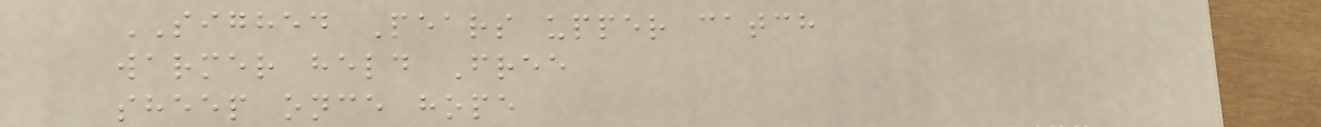SIGHED Pears upper catch
warmer held Free
sheep once hope
